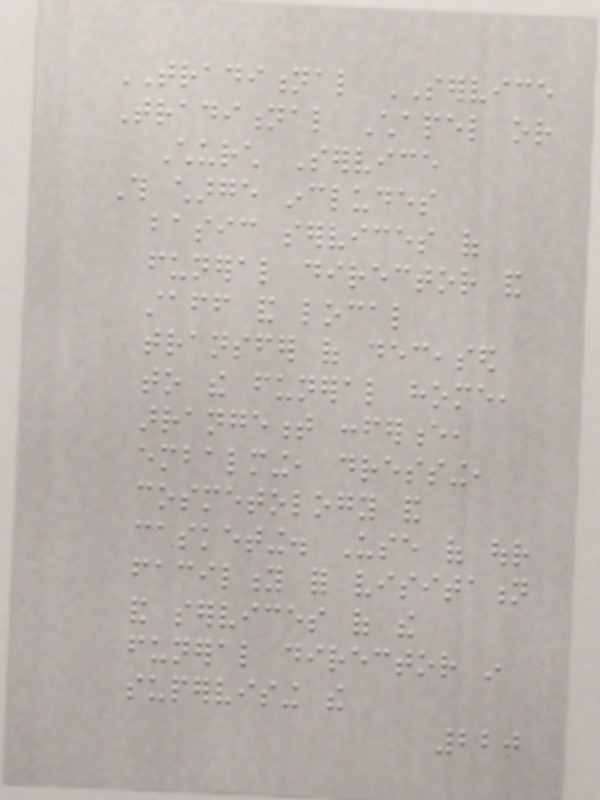TRADITIONAL SERVICE
Traditional Chapel or
Church Service
This charge includes
basic services of
funeral director and
staff and local
transfer of deceased
to the funeral home,
arrangement conference,
embalming, dressing,
cosmetology and
casketing. Use of our
facility for visitation
and services of the
funeral director in
supervising the
220
